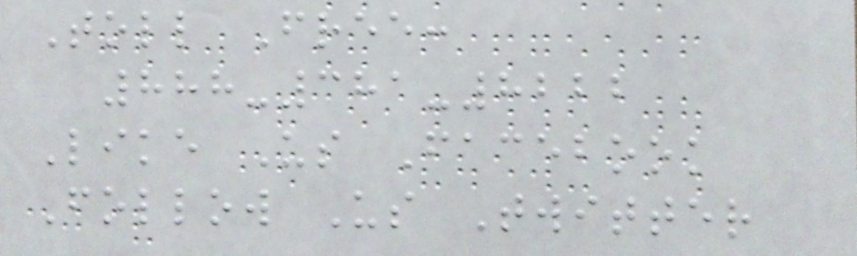Toll Free:
888-381-8222
Like Us Facebook
Follow Us Twitter
